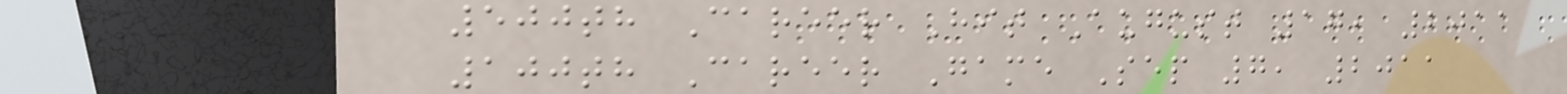500th Career Hit August 17, 2011
100th Career Game Sep 7, 2011
